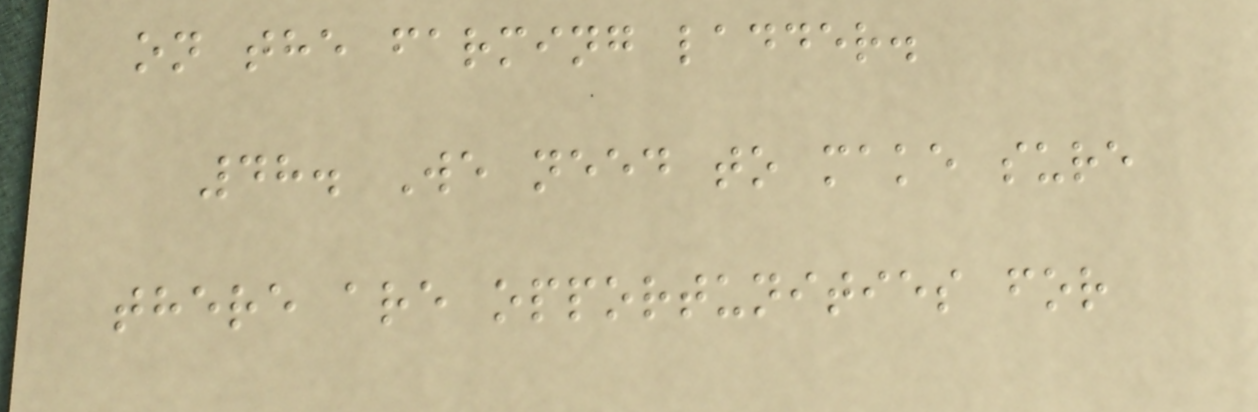on the farming ladder.
48. We need to make sure
there are opportunities for
